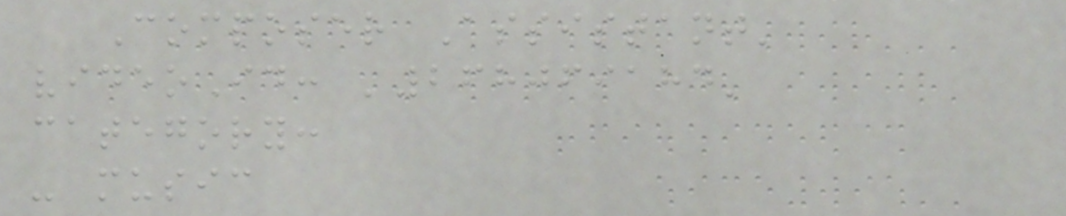Composer Assistant'
videoId: '268069184'
category:
- music
